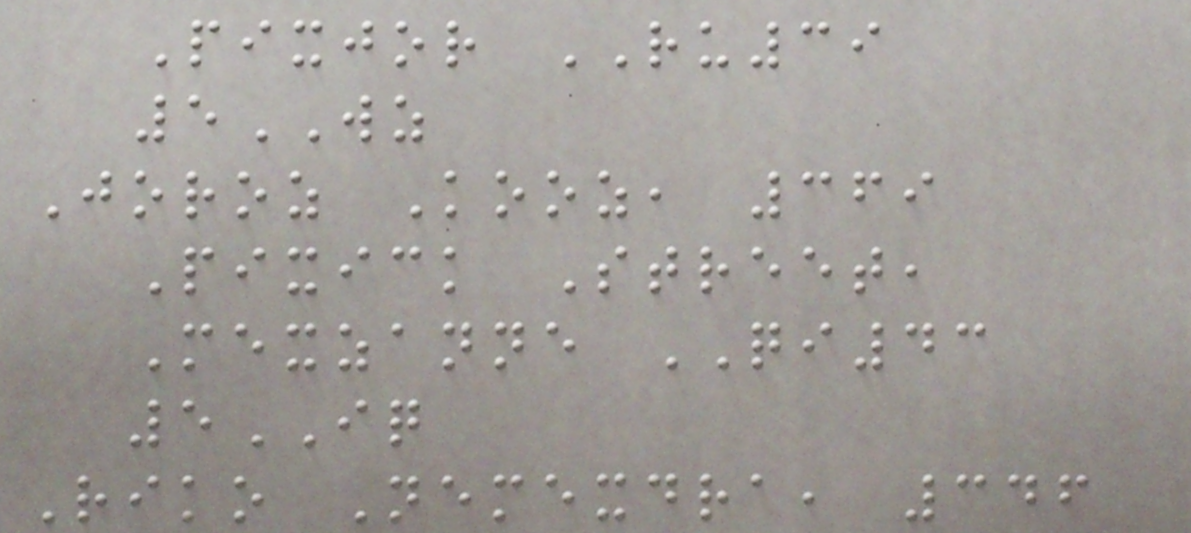Pixjor RU39
5WZ
Joroz Kooz, 369
Pixick Street,
Mexzanne QI43
5IQ
Riko Nemexdra, 346
